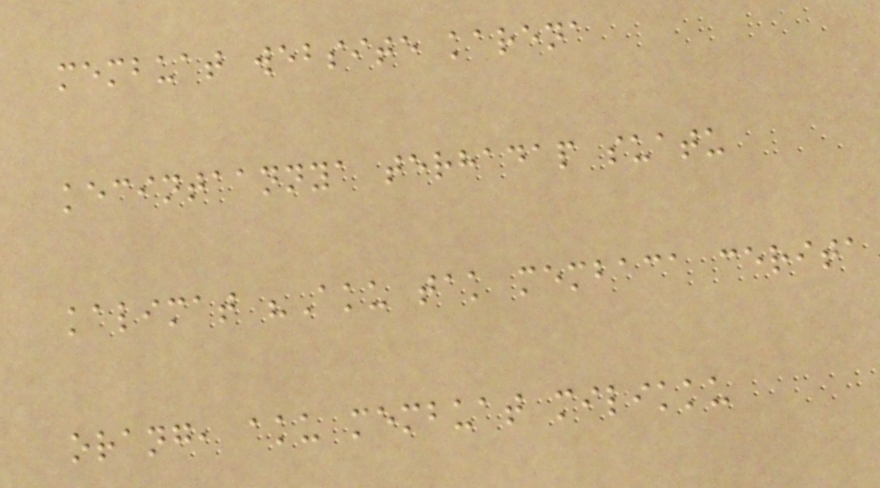membuat website karena
kecintaannya terhadap suatu
kalimat "Aku tak membaca cerita
orang, aku membuat milikku
